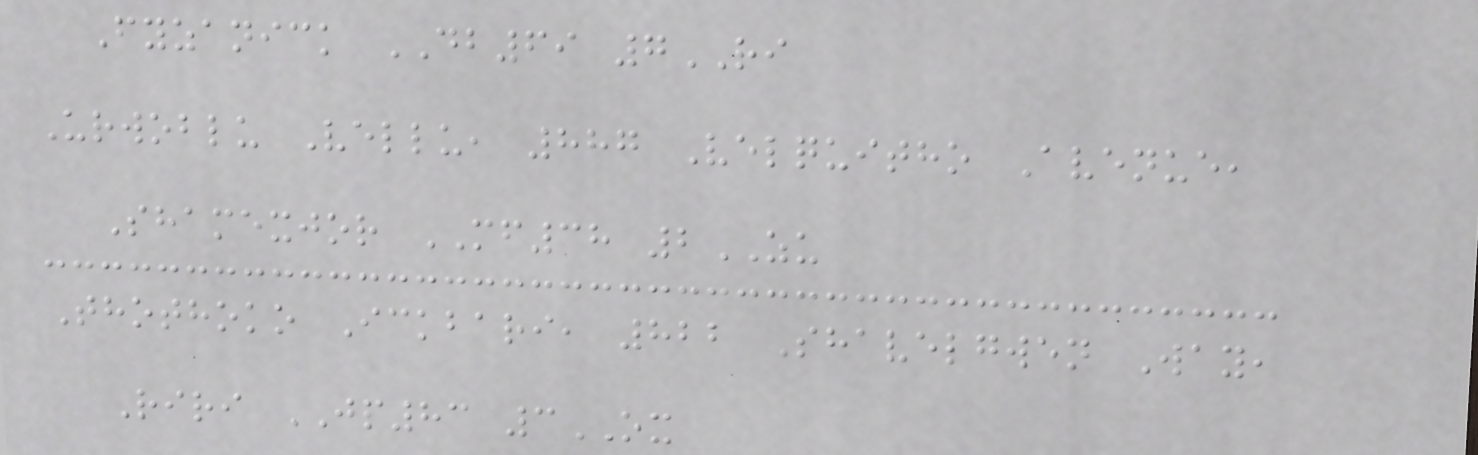Fyzanick DB69 7RI
Urwoblu Vellu, 887 Velquitho Avenue,
Shamexjor MF38 2ZU
Thothoko Ickbari, 822 Shavelgwen Way,
Riri JP83 3OX
